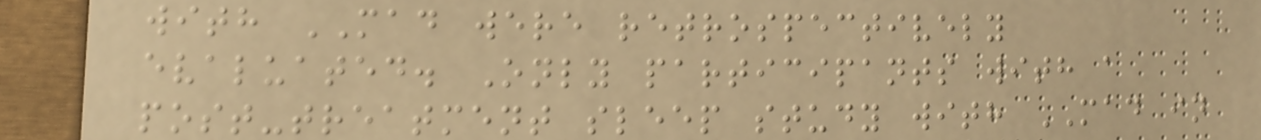with MAD were retrospectively
evaluated. Only participants with a
post-treatment sleep study with MAD in
